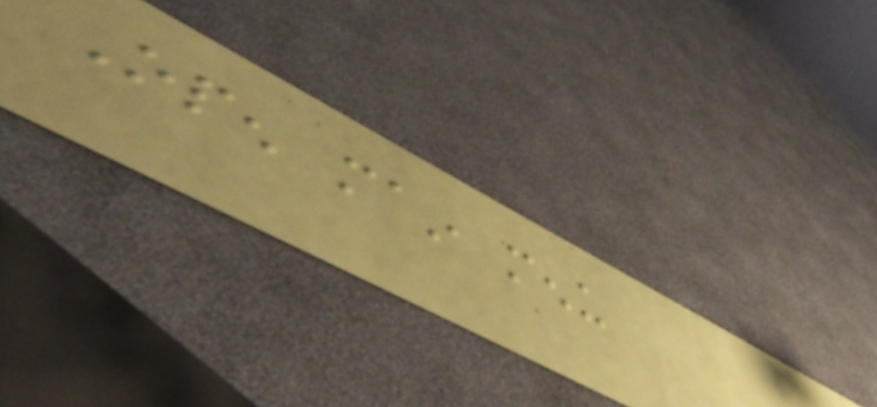Open main menu
